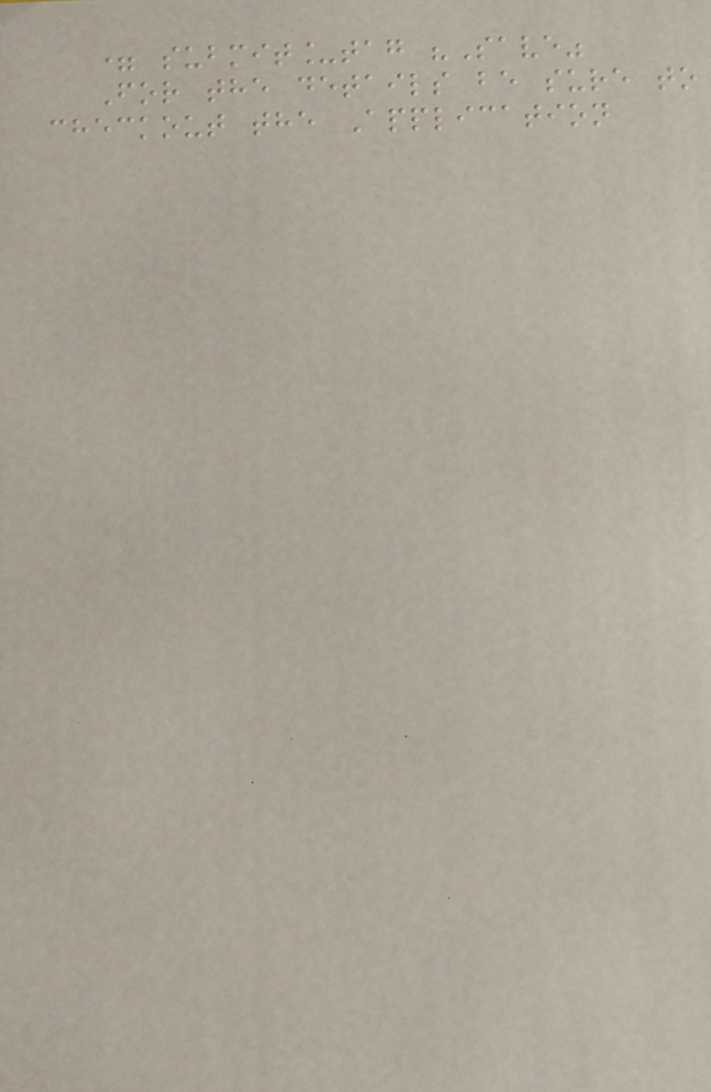= submit_tag "Save"
For the details be sure to
checkout the Application
